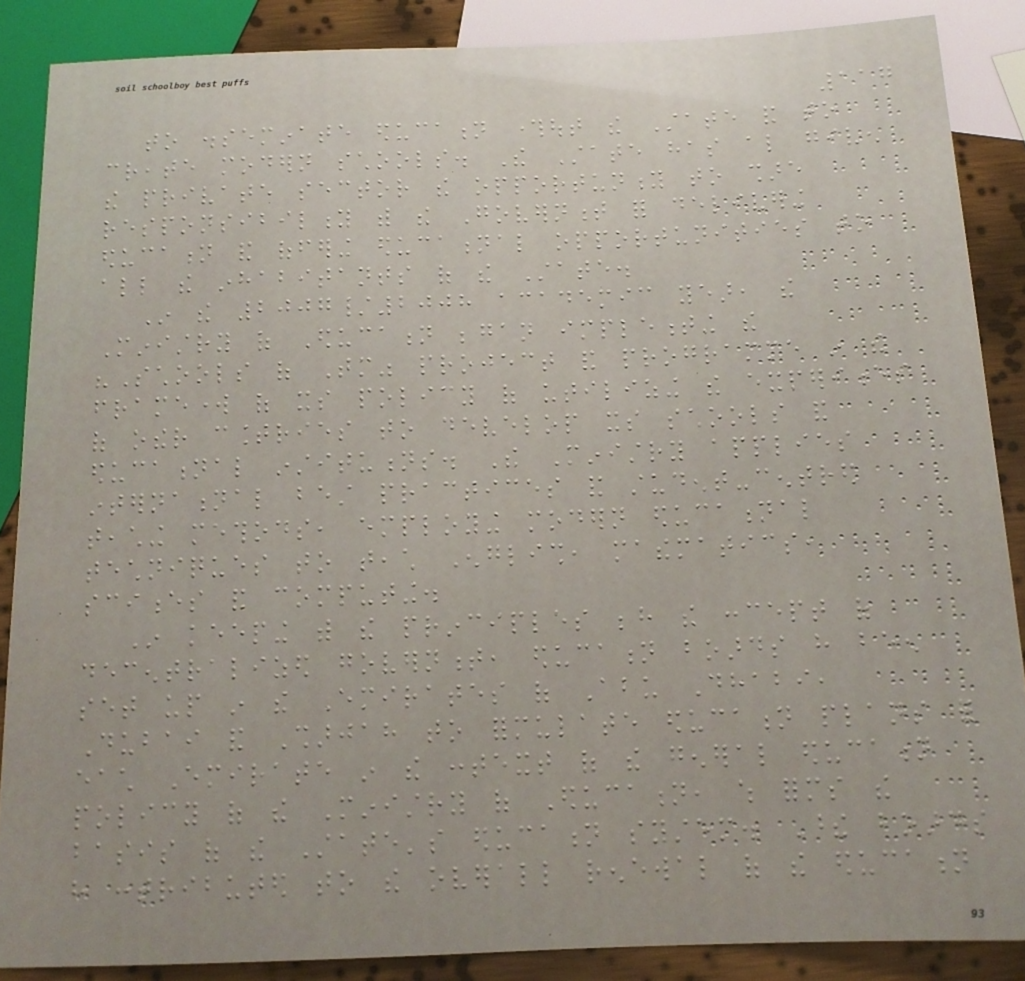117
to disseminate education throughout the State and to
create modern schools. The State has also given
the private sector the opportunity to share
responsibility with the Government for delivering
education and offering educational opportunities to
all the inhabitants of the State.
In the 2007/2008 academic year, the
Ministry of Education began implementing the
"Schools of Tomorrow" project and programme in the
framework of its policy of utilizing the experiences
of other countries to develop its schools and
educational institutions. The Ministry applies
international best practices and student-centred
teaching methods, employing modern educational
techniques to teach English, mathematics,
sciences and computing.
In keeping with the principles behind the concept of
decentralized government, education boards have been
set up in the Emirates of Abu Dhabi,
Dubai and Sharjah to formulate education plans for
each Emirate in the context of the general education
policy of the Ministry of Education, which forms the
basis of the State's education system. These boards
have contributed to the overall renewal of the education
